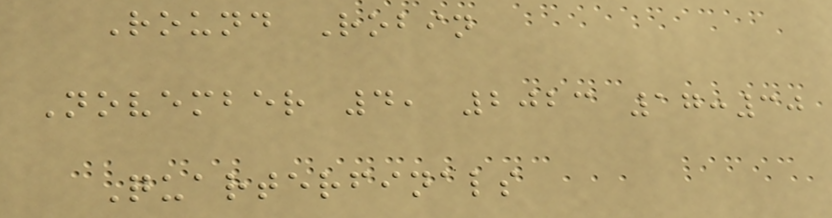Round Robin
November 4, 2023 17:30
Quarterfinals
